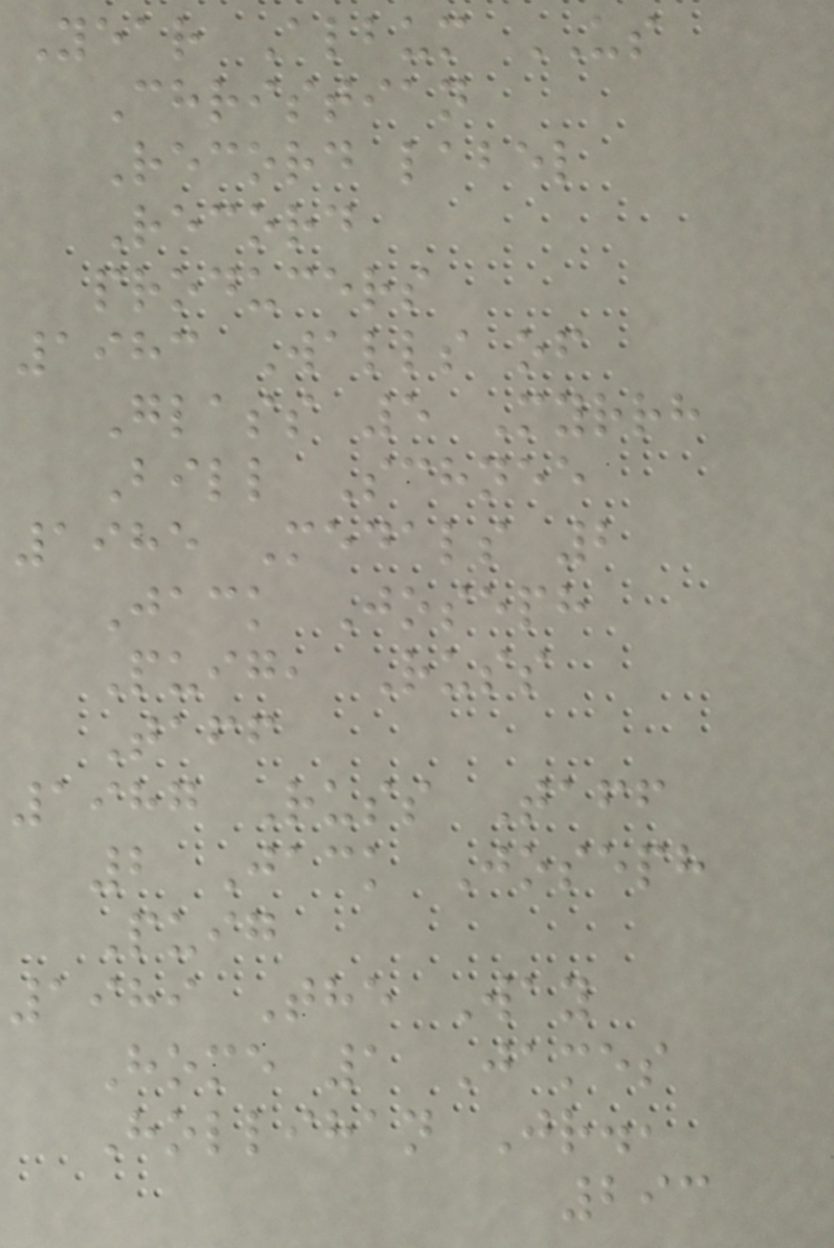Year Album US
Christian
Record label
Record
producers
1983 Walls of
Glass 5 Myrrh
Bill Schnee
1985 Medals 2
Jack Joseph
Puig, Russ
Taff
1987 Russ Taff
2 Jack Joseph
Puig
1989 The Way
Home 1 James
Hollihan Jr.,
293
